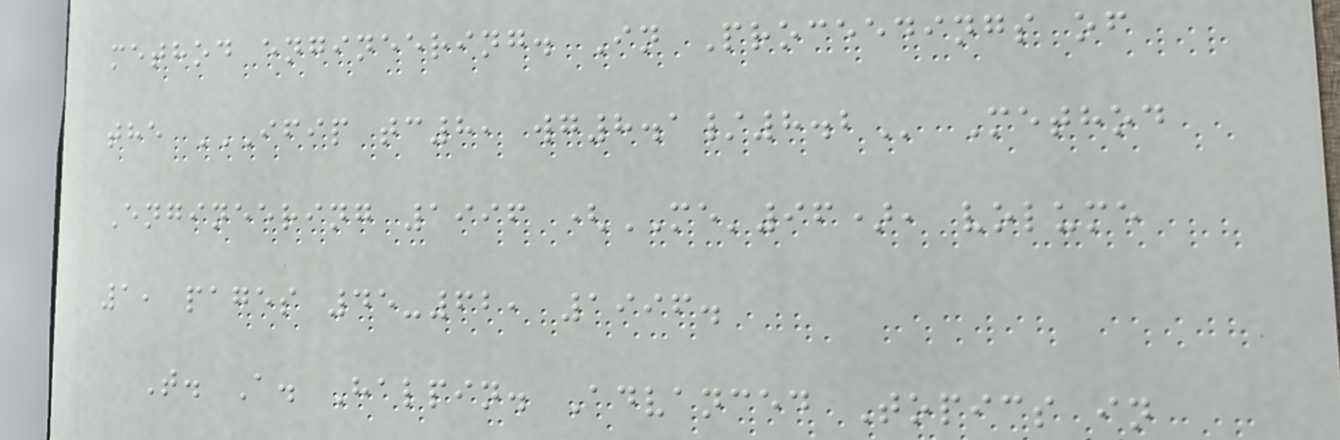method engineering. In Proceedings of
the IFIP TC8, WG8.1/8.2 Method
Engineering 1996 (ME'96), volume
1, pages 45-62, 1996.
T. A. Halpin. Advanced Topics in
